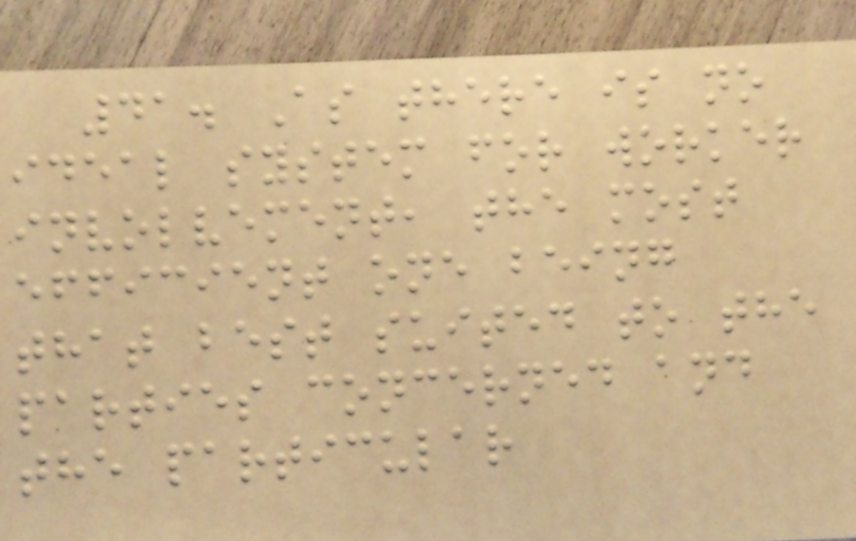41. As there is no
ideal system for worker
involvement, the most
efficient one being
that best suited to the
parties concerned and
the particular
